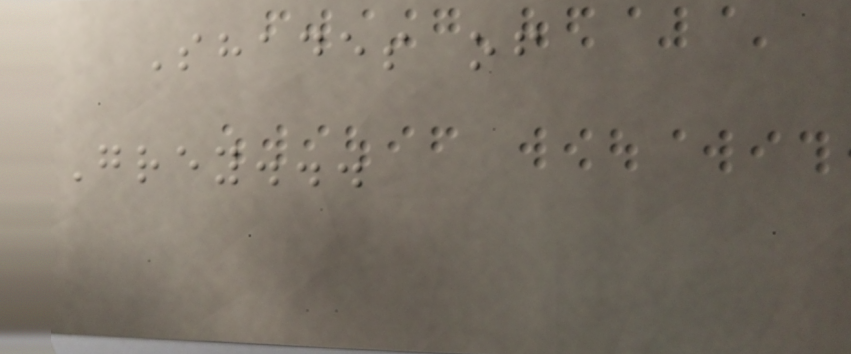Shades of
Grey...
